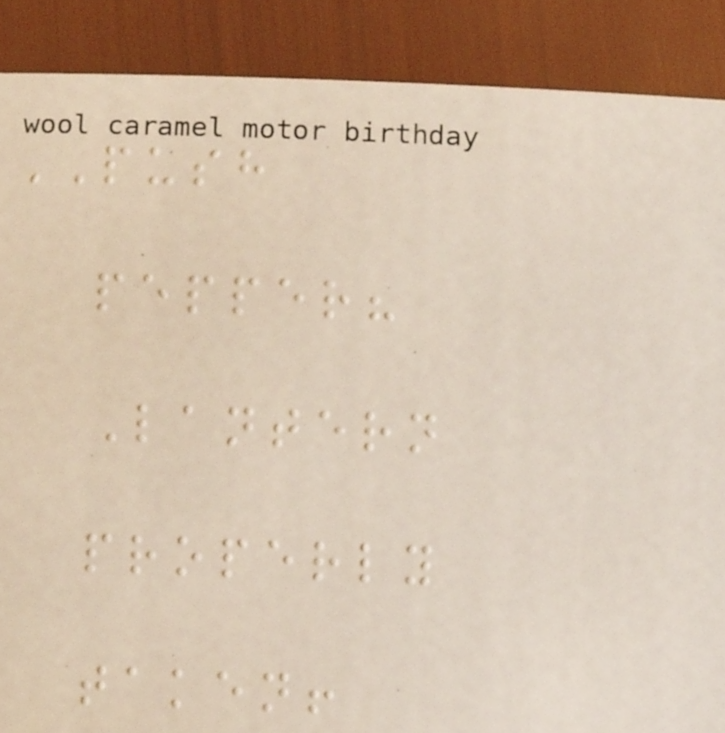PUSH
pepper?
Lantern
properly
taken!
